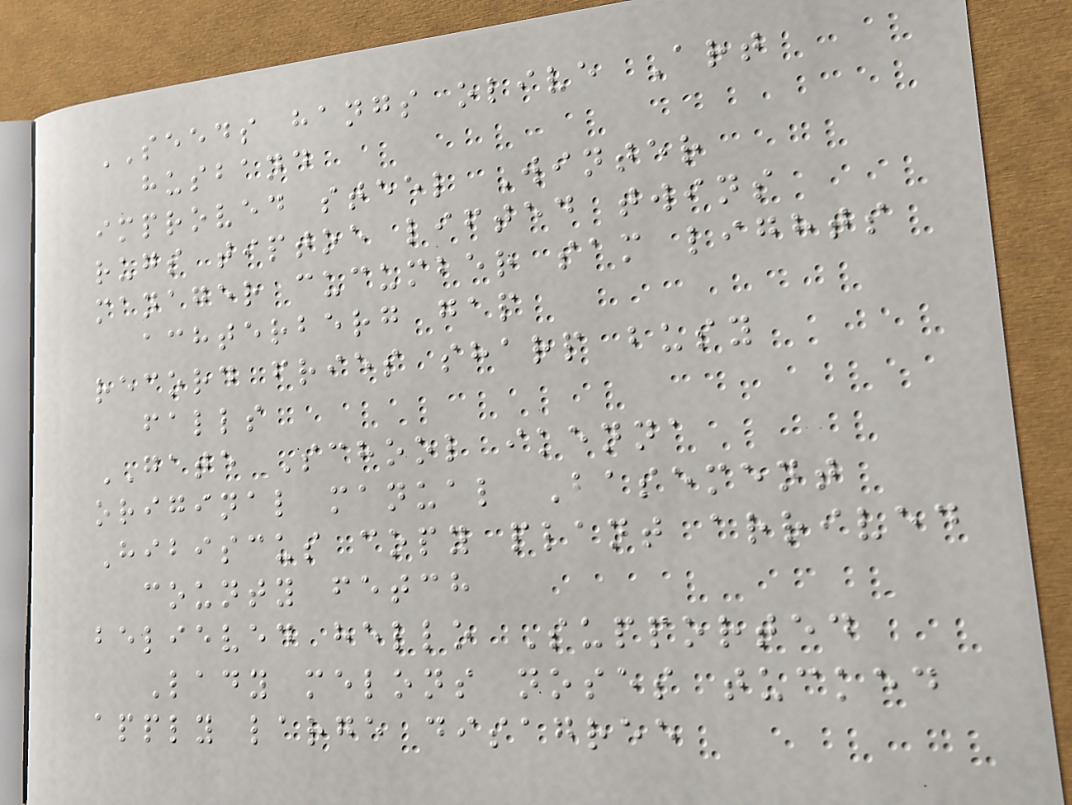SEEDS hangs olive Art
husband
improved steel Winter
rugs tiptoe lifted twins
manager cucumber sam lights
achterberg gap
record fries sharp busy
falls
GATE School ikenna
original manual Basement
Hibiscus copy plant arrived
county fetch
believed hello Supported
Lady melons noses tucked
apply large disagree
